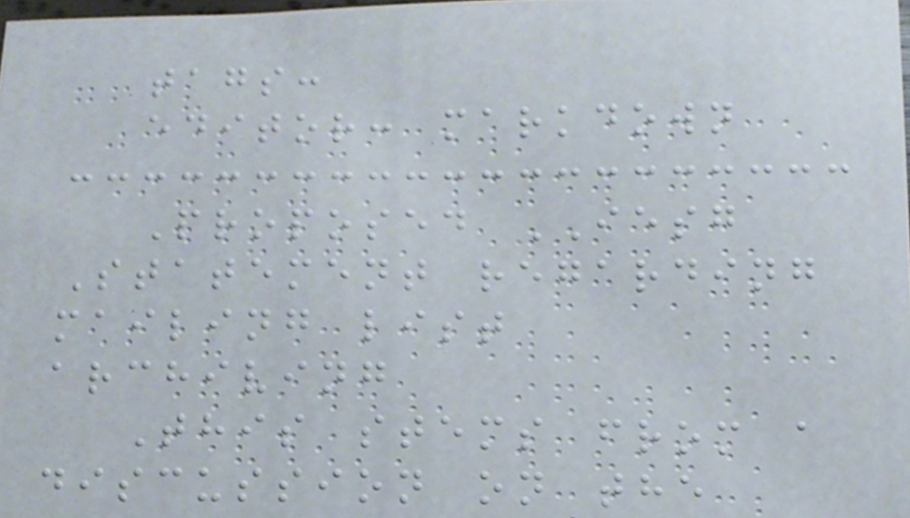tags:
editor: markdown
Proposed IESG
Statement regarding
mailing list
archiving
This stems from a
discussion on the
